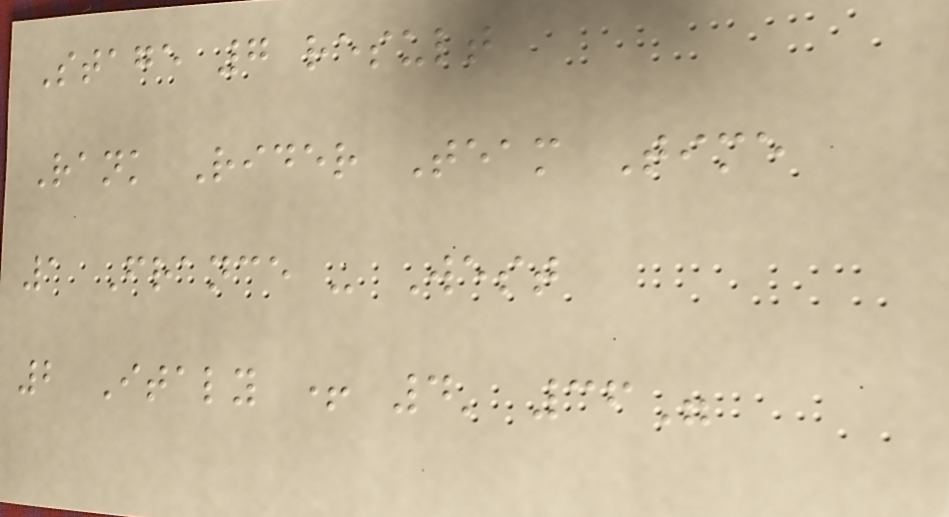Stage 7 result
Rank Rider Team Time
1 France - West
2 Italy + 4' 36"
